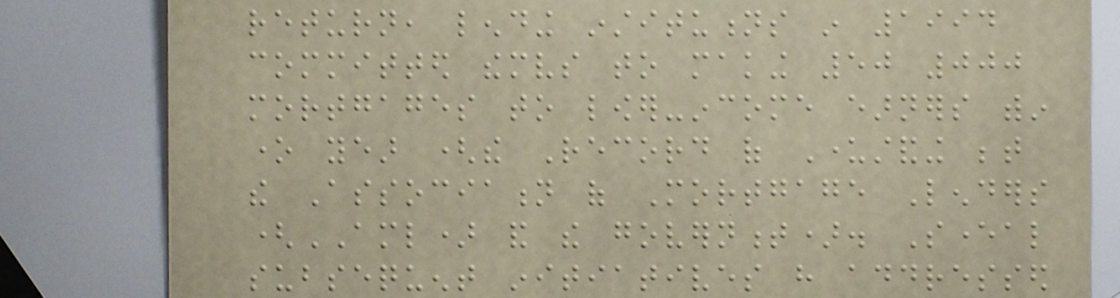return, lending institutions in 1994
committed themselves to making 50 000
mortgages to lower-income earners within
one year (the Record of Understanding between
the Association of Mortgage Lenders
(AML) and the government). Several
subsequent initiatives have addressed
